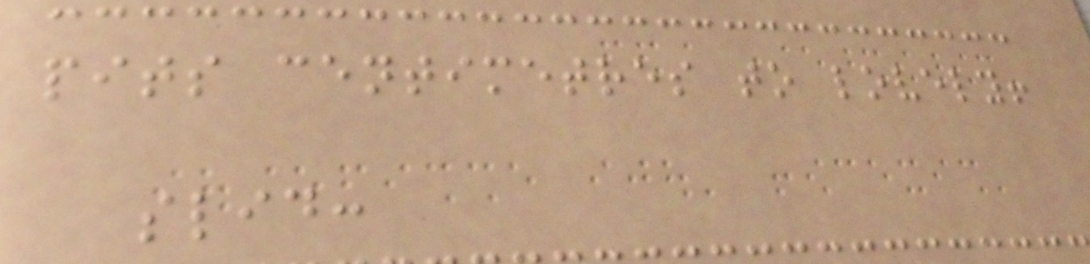pits centimetres to lovely!
slid:
